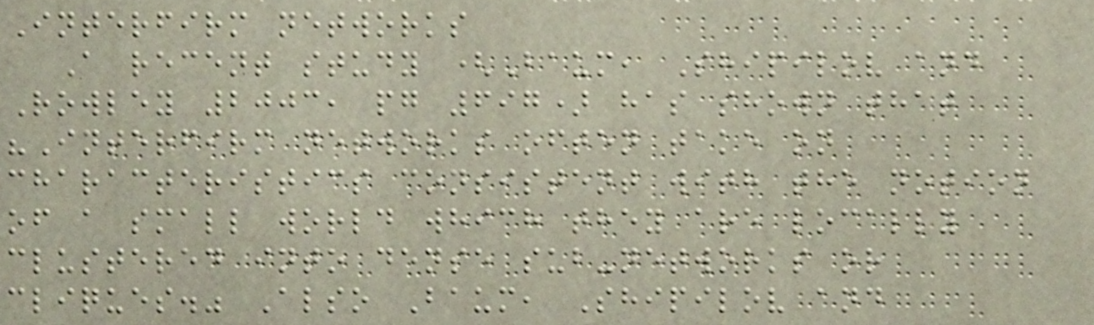Interfirm networks
A recent study (Baum, Shipilov and
Rowley 2003, pg 697) has shown that
"Interfirm networks often take on
characteristics consistent with the notion
of a small world which they are locally
clustered into dense sub-networks or
cliques." Also Baum, Shipilov and
